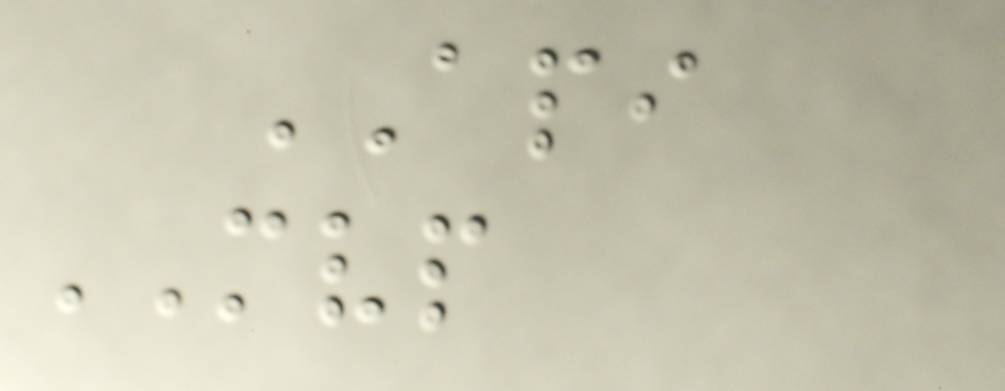API
MVP
